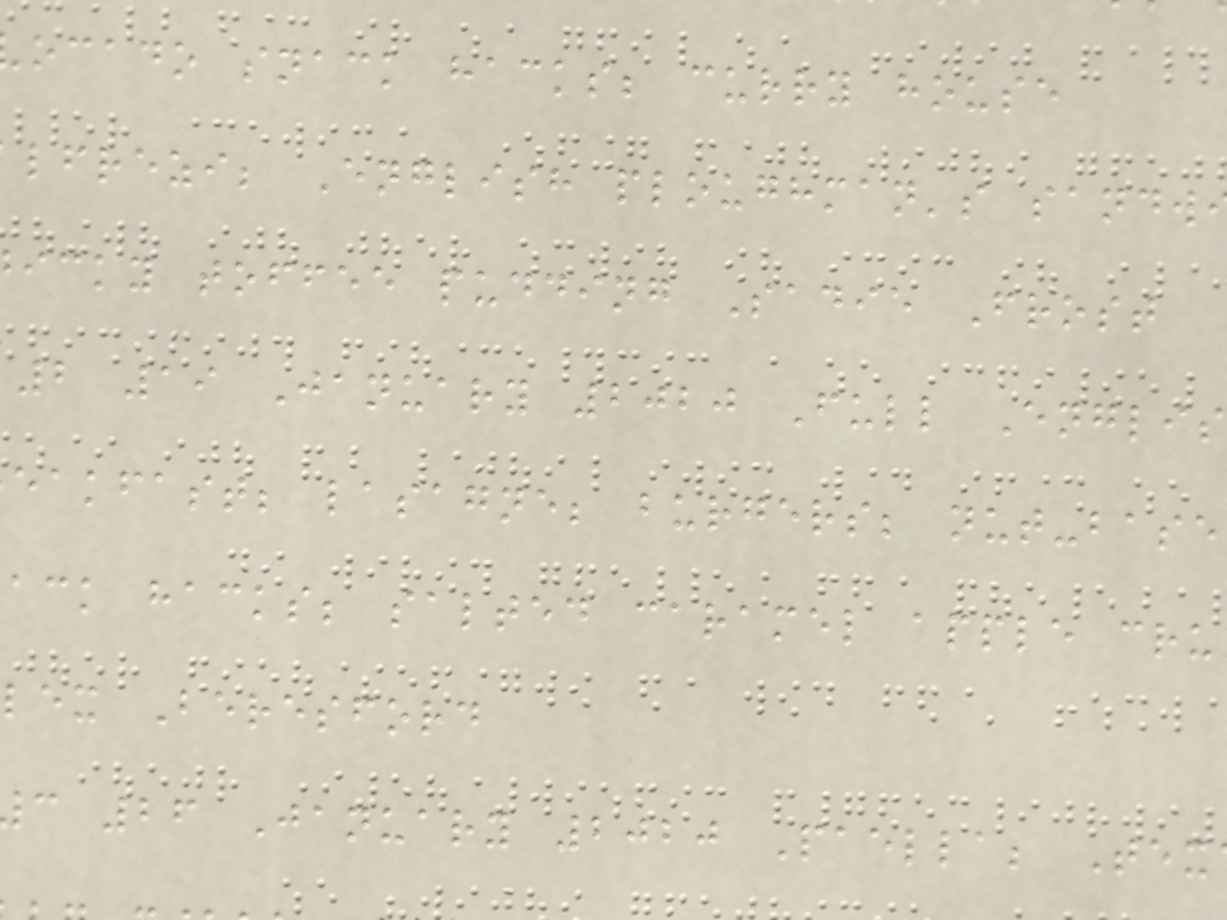ocado snack hacks; curry house
lfrezi; English ploughman's sandw
icky toffee pudding Sadie Frost
2 19 January 2020 Full Englis
eakfast; lasagne; burgers; nut-base
ack hacks; salted caramel apple cru
lex Beresford
c 26 January 2020 Paella; Tex
